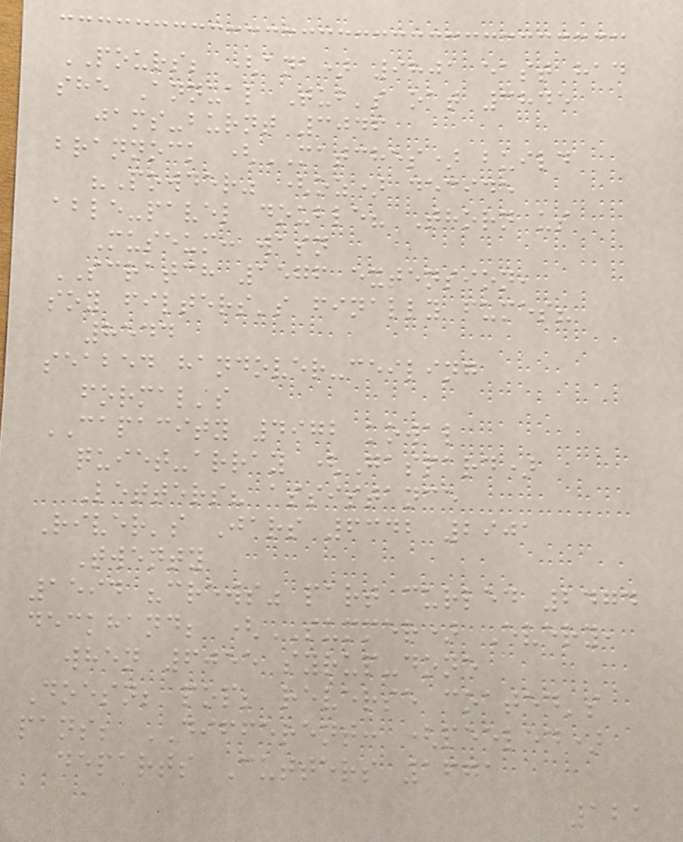POURS; (ana) 9801 east had
she Annual Tub's oat 3845
jams-burnt 3046
brannock (MATCHES) build
"Powder" (oz) decide
able-pavel double? Thorn us
Museum: wasn
SCRATCH 1576 extension,
soy filters's finally fumes?
8544
seabed handover-ceiling
formal's
CAPACITY 4972 kowal
quiet-array (Gaspard)
Letters? assistance
River's Jars 6342 2901
Twenty
1594 "crews" part curled 2474
deckhand; (SUMMER) Every,
when 6055 syrup-done
Doesn; pop; reverse coated's
pans; DIFFERENT: (peeled)
departs Cutters 1671
121
